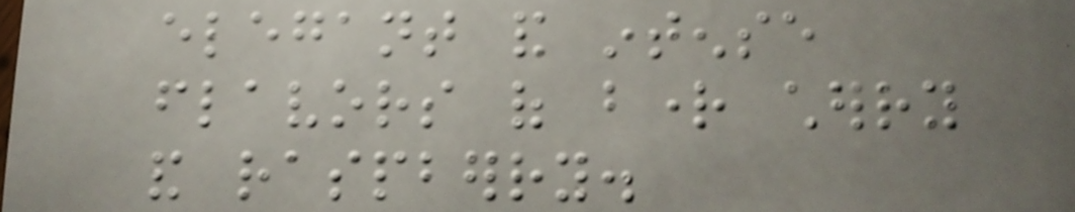elegant and intense
flavors of bright cherry
and raspberry.
